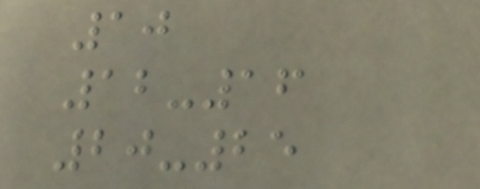10
12-16
20-25
